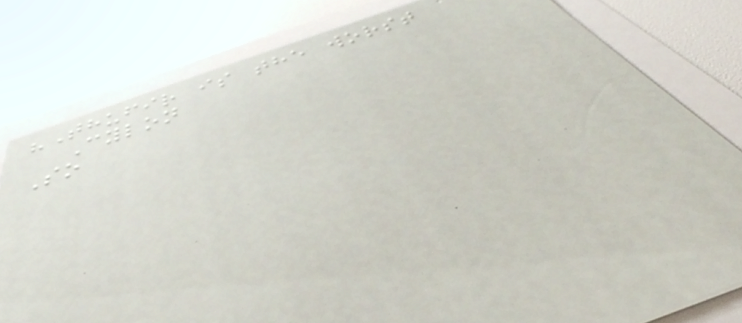"Thufir is the worst
Cylon
So
